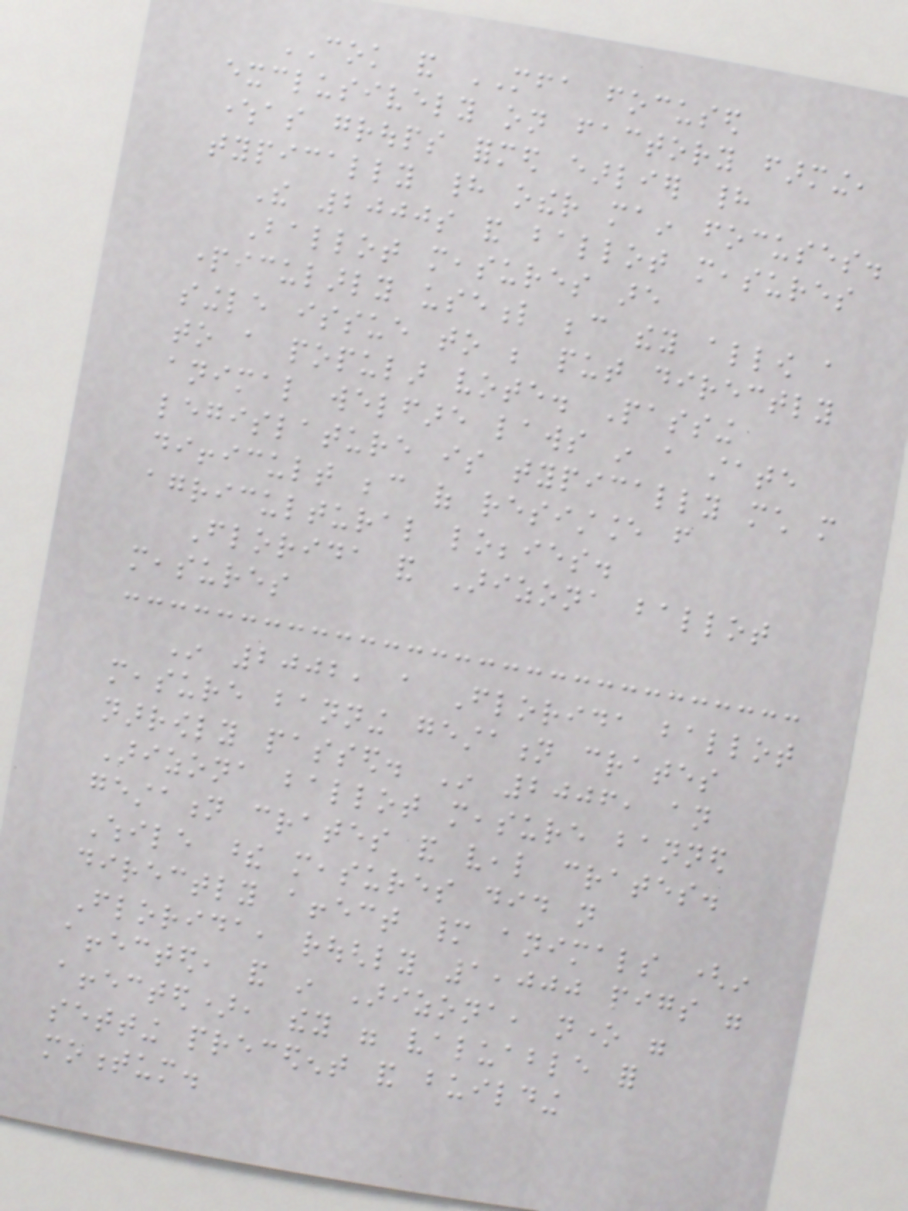COK and MFA focused
exclusively on factory farming,
whereas groups formed earlier had
typically had other main focuses.
The 2000s and ballot measures
Ballot measures are
particularly useful because they allow a
single issue to be put directly
to a popular vote. Passing
animal welfare laws in a state
legislature is typically much more
difficult because of resistance from
agricultural lobbies.
Florida and Arizona ballot
measures
In 2002, a Florida ballot
measure banning gestation crates
narrowly passed. In 2006, an
Arizona ballot measure banned
gestation crates and veal crates.
While these measures did not
directly affect many animals (in
Florida, roughly 1,000 pigs were
affected, and in Arizona, none were
affected), they were valuable for
setting precedent and building
momentum.
